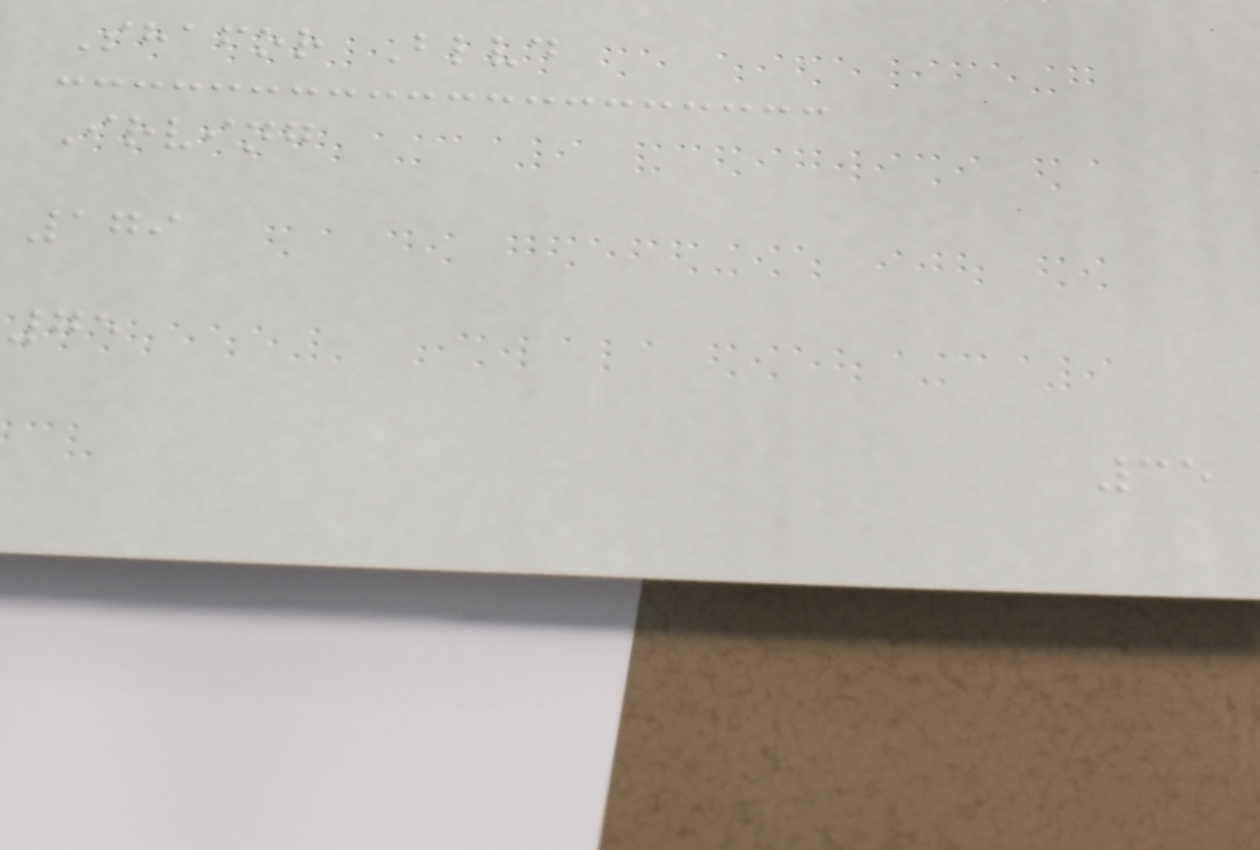Shafor Blvd
Irving
179
75
35
